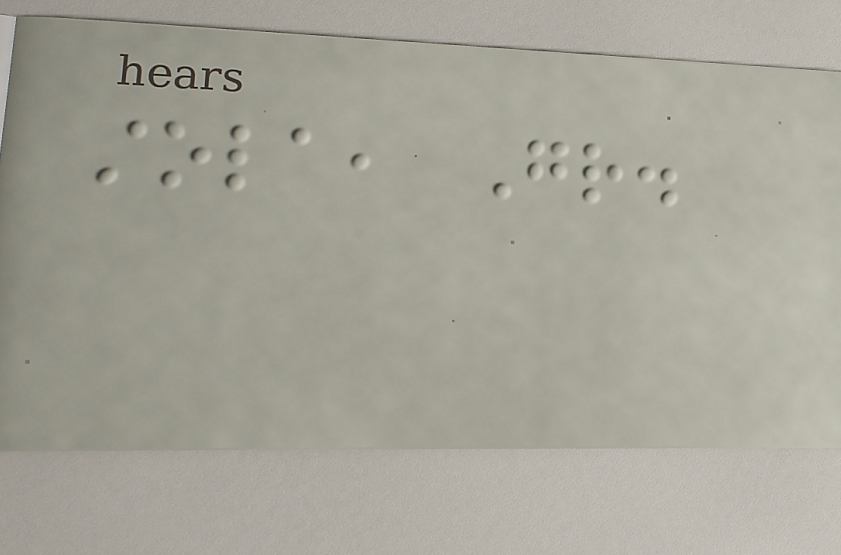stola, Gr.
